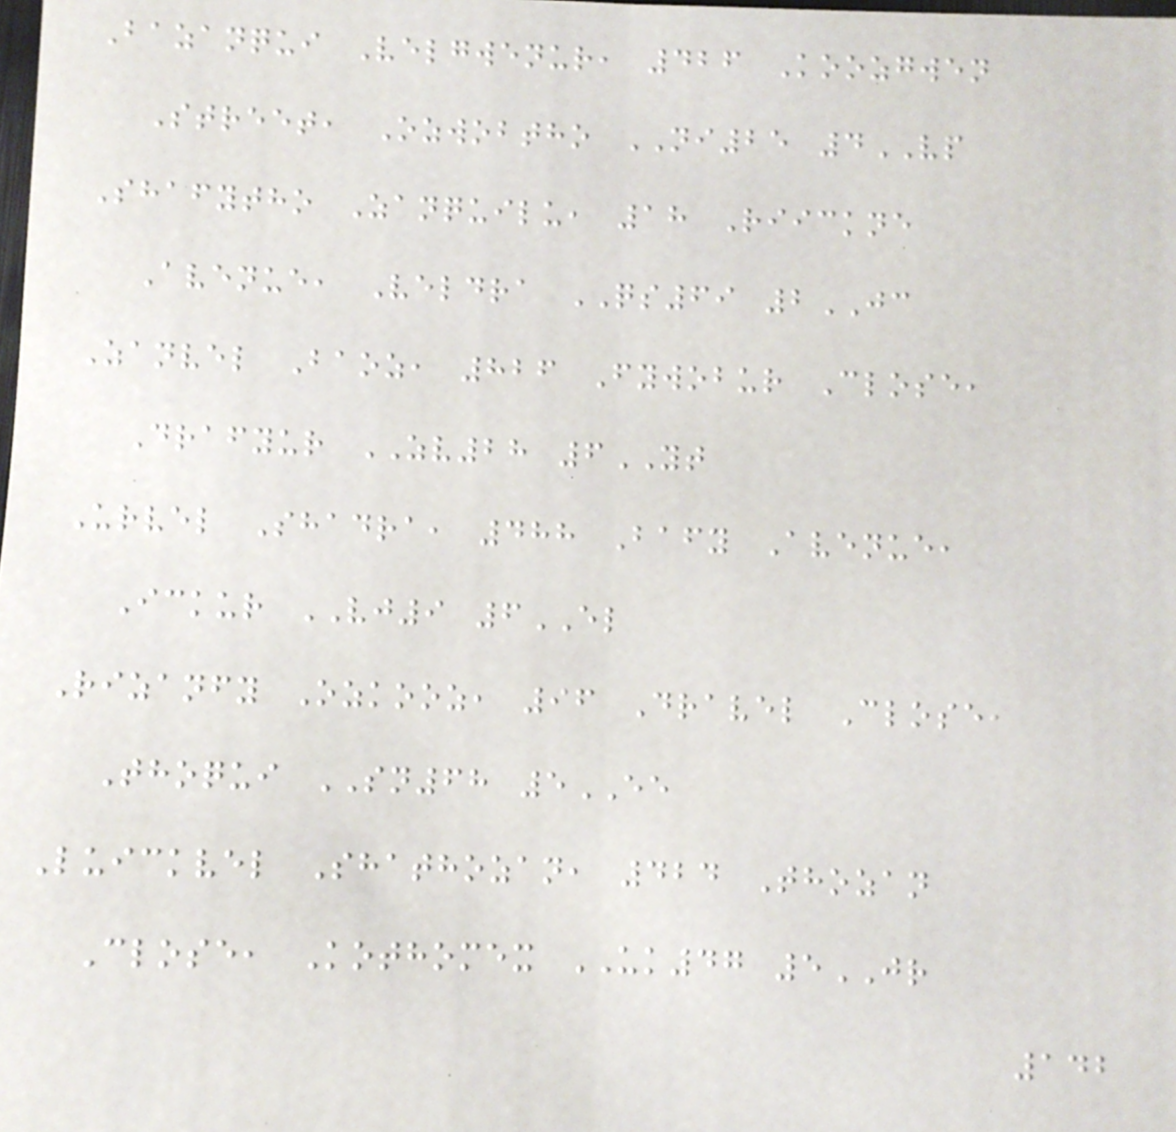Bazanqui Velgwenur, 426 Koozgwen
Street, Ozwobtho NI25 4VP
Shafytho Zanquilu, 18 Riickne
Avenue, Veldra QS69 2JC
Zanvel Baoz, 826 Fywobur Close,
Drafyur ZV28 6YT
Urvel Shadra, 488 Bafy Avenue,
Ickur VJ9 6EL
Rizanfy Ozkooz, 96 Dravel Close,
Thoqui SN68 5EE
Luickvel Shathozan, 424 Thozan
Close, Kothomex UK47 5JR
142
